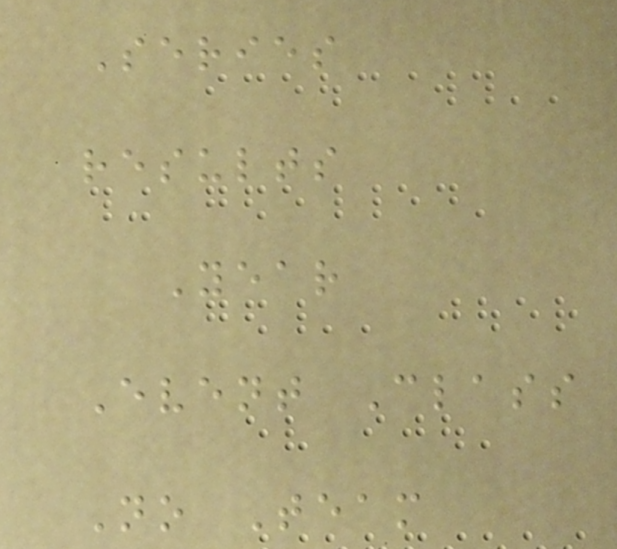Series
results
Year
Event Class
No Team
